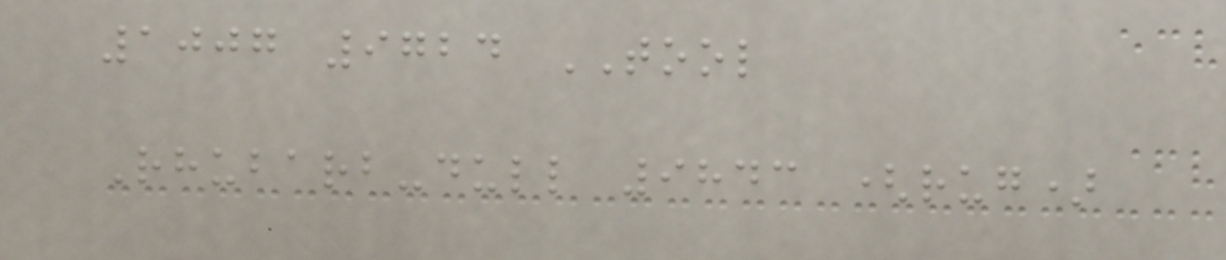1007 9724 TOOL
Rhubarb-dull 9843 (rug)
